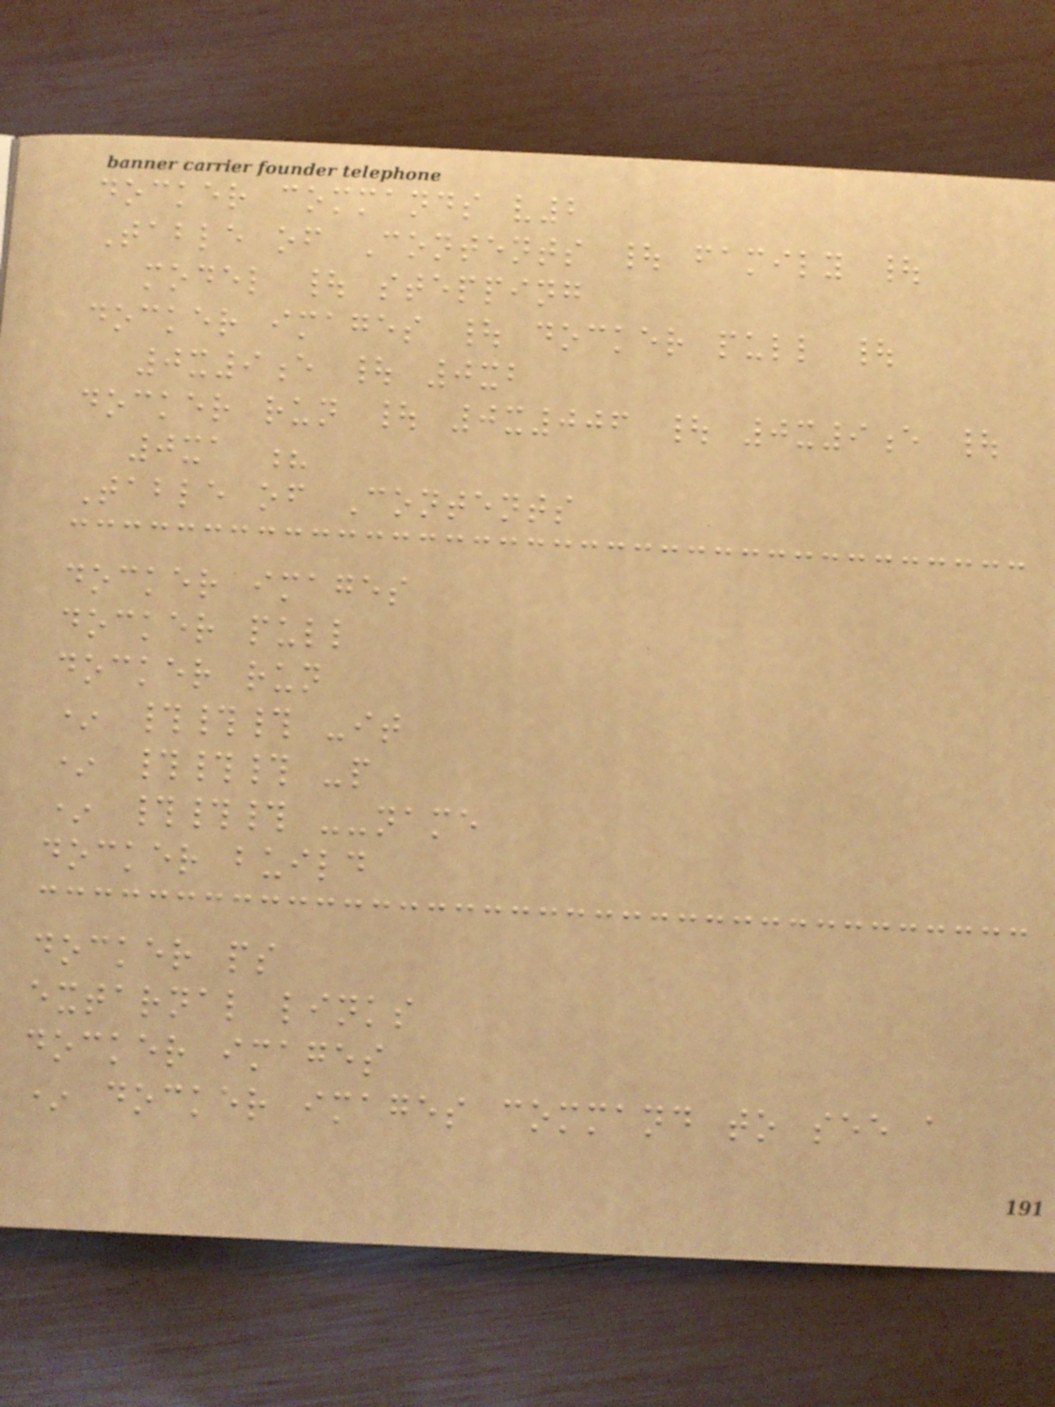docker commands v2
Table of Contents | family |
model | stepping
docker images | docker pull |
0x9e | 0xb
docker run | 0x006 | 0x9e |
0xa ?
Table of Contents
docker images
docker pull
docker run
* ### -it
* ### -p
* ### --name
docker build
docker ps
extarnal links
docker images
* docker images command to see a
